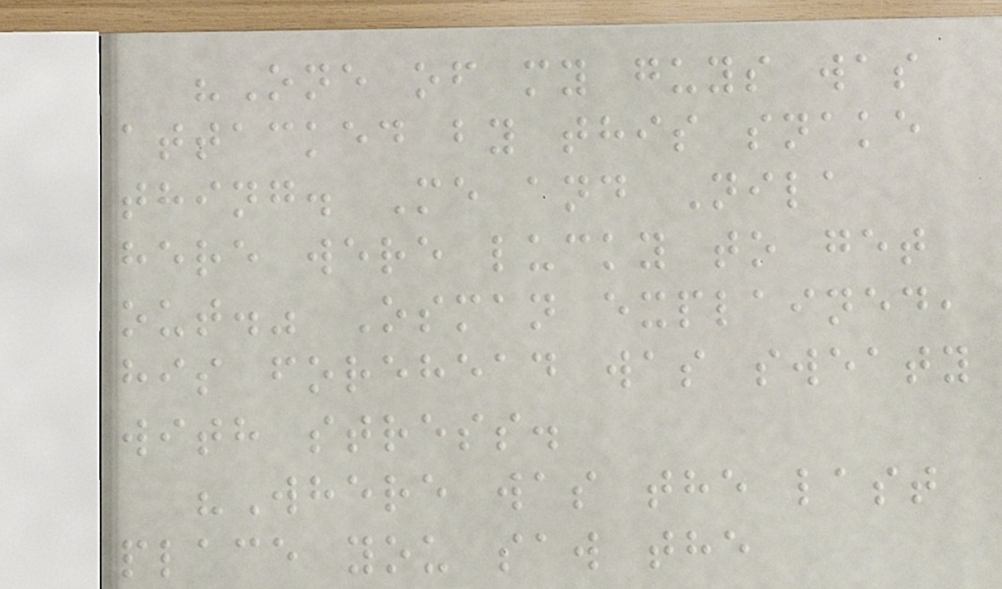"One of my guys was
attacked by this snake
thing. Me and Nila
here were lucky to get
out." Osman explained,
his forehead was sweaty
with stress.
"Where was the last
place you saw the
